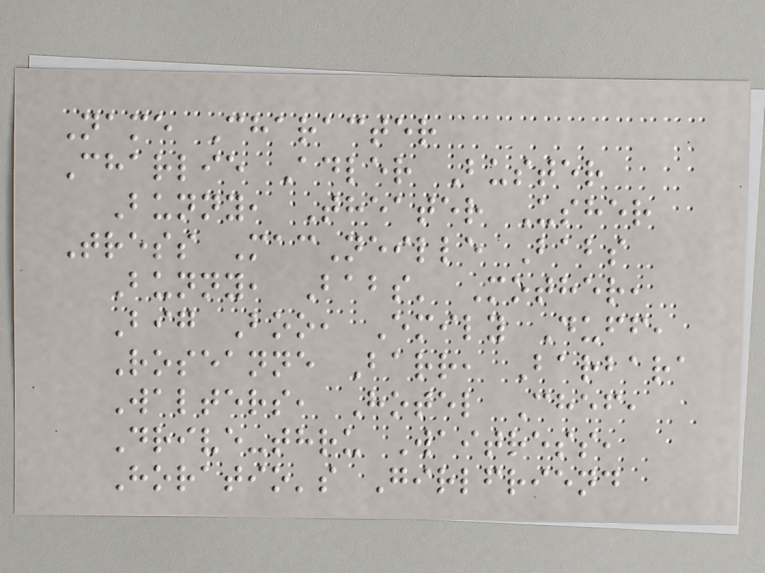Name Character
Charlie Adler Buster
Bunny, Theater Usher
Tress MacNeille Babs
Bunny, Babs' Mother,
Big Boo, Emily Duff,
Roseanne Barr, Barbara
Walters, Hotel Chef,
Drive-thru Waitress,
Horatio's Girlfriend
